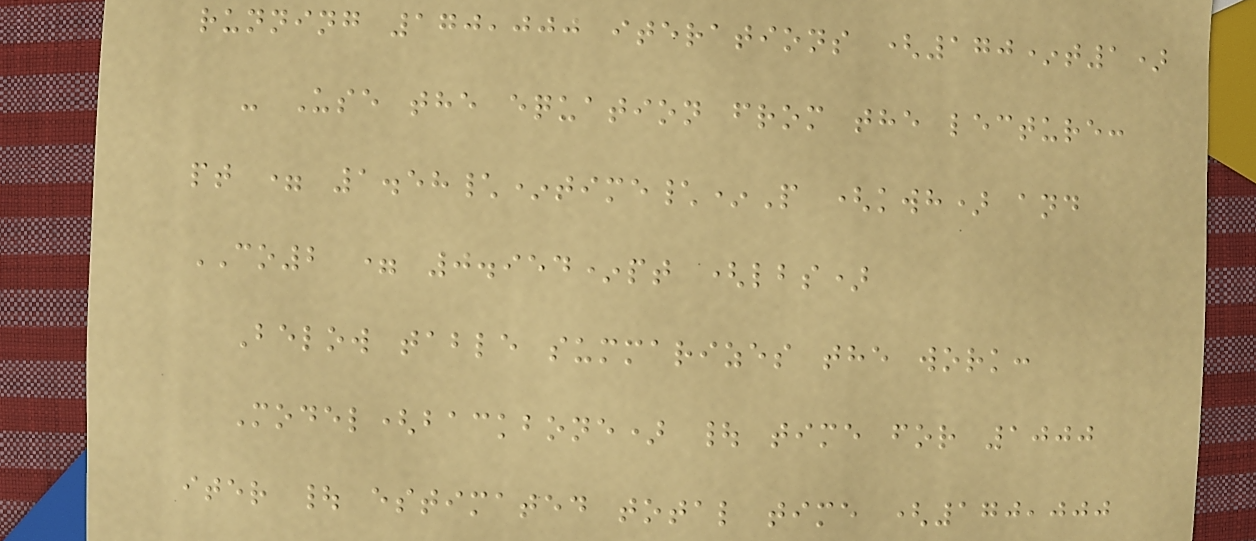running 170,000 iterations (170*t1)
- Use the equation from the lecture:
pt = 1.58\*time\*P (kwh) and
CO2 = 0.954*pt (lbs)
Below table summarizes the work:
Model(backbone) | time for 1000
iter | estimated total time (170,000
